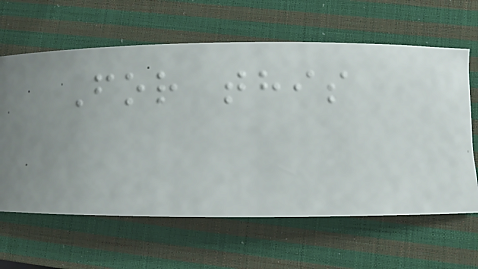For this
